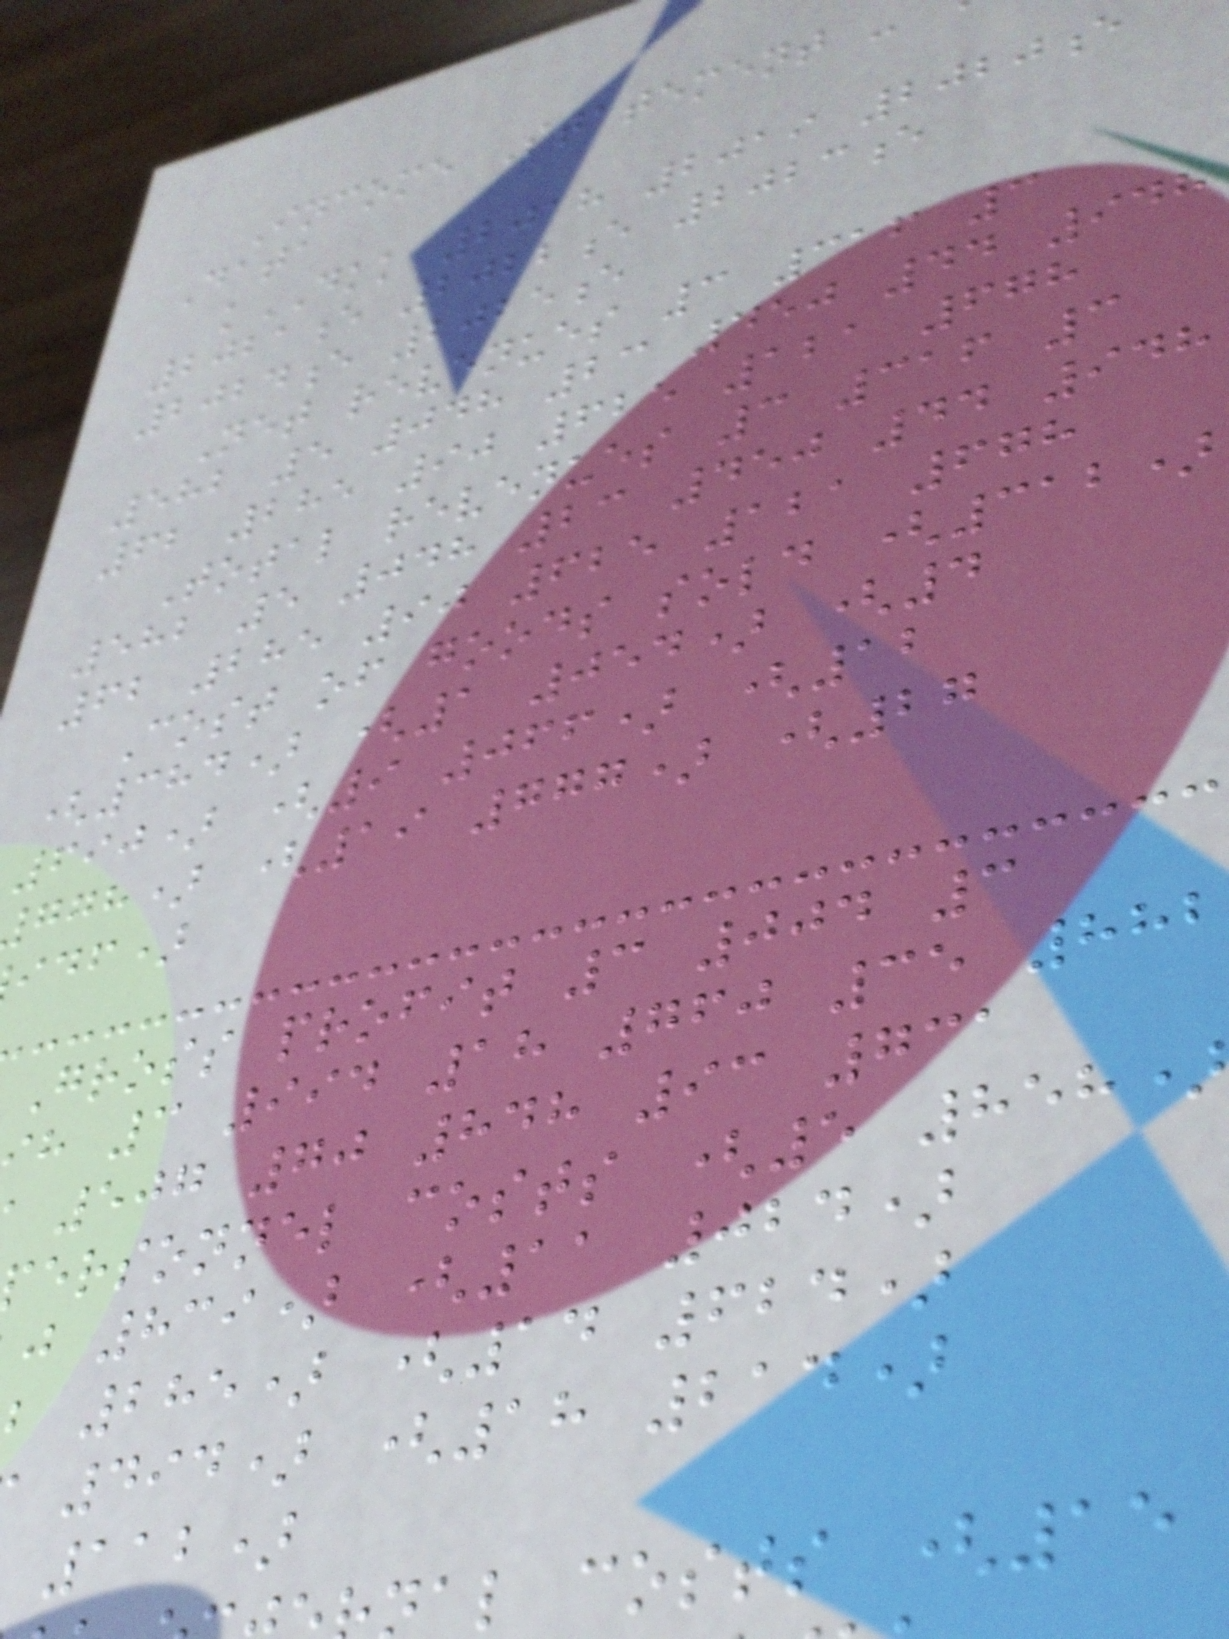Income Statement -
Data
kDKK 2018 2019 2020e
2021e 2022e 2023e
2024e 2025e
Net revenues 3 316 3
582 5 048 23 450 44 948
62 285 90 625 121 678
Total revenues 3 316 3
582 5 048 23 450 44 948
62 285 90 625 121 678
Cost of goods sold (312)
(384) (1 054) (4
690) (9 066) (12
ggh) (19 777) (27
idf)
Gross profit 3 004 3
h 3 994 18 760 35 882
507 70 848 93 731
ersonnel costs (5 858)
j 839) (11 024)
285) (14 624)
494) (18 214)
112)
al costs (15
